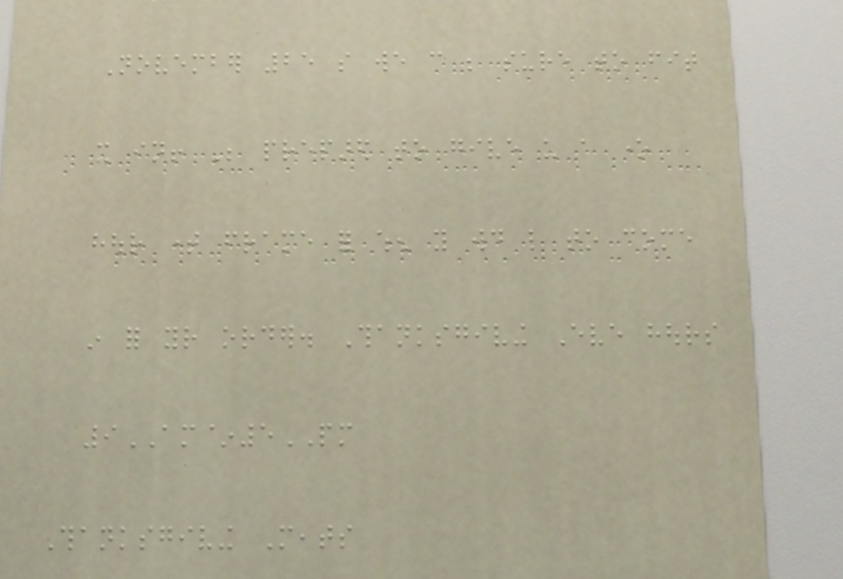November 25 so we can be sure to fit
it in! Be prepared to give us a one
hour time frame for when you would like to come
in for your order. Thanksgiving Eve hours
9AM~5PM
Thanksgiving Meats
